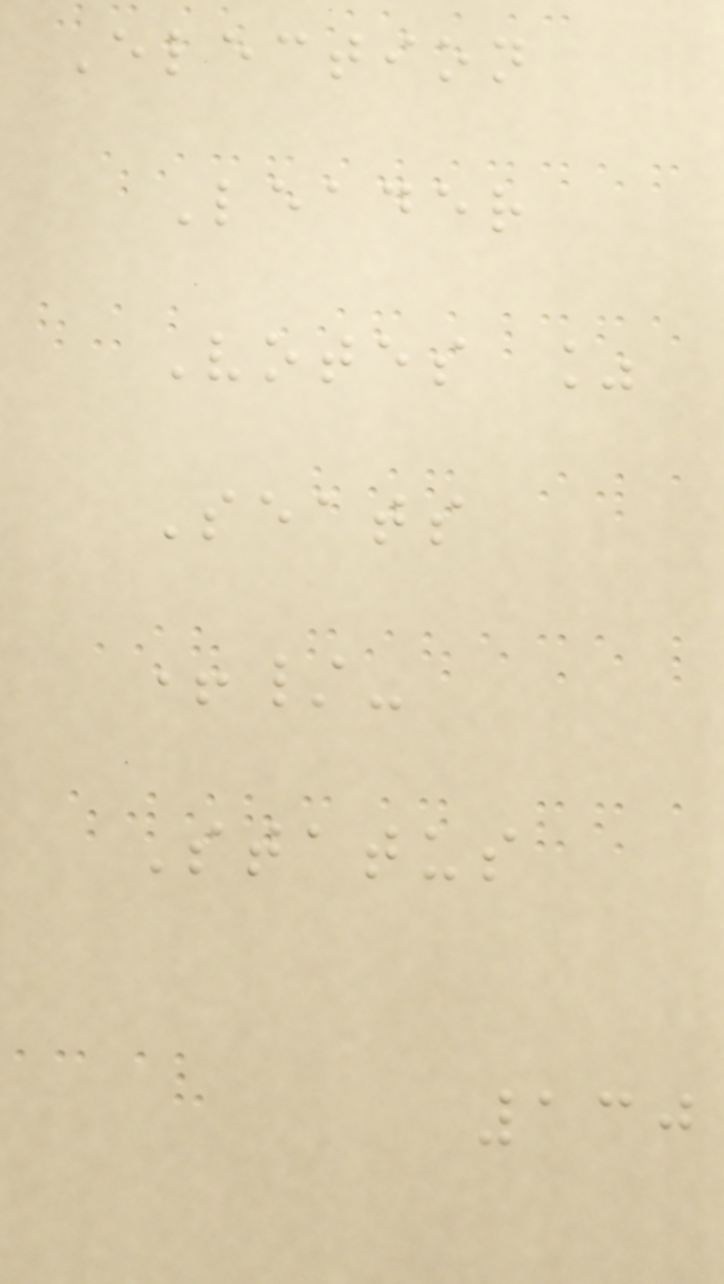Election
Leader
Votes %
Seats
+/-
Status
130
